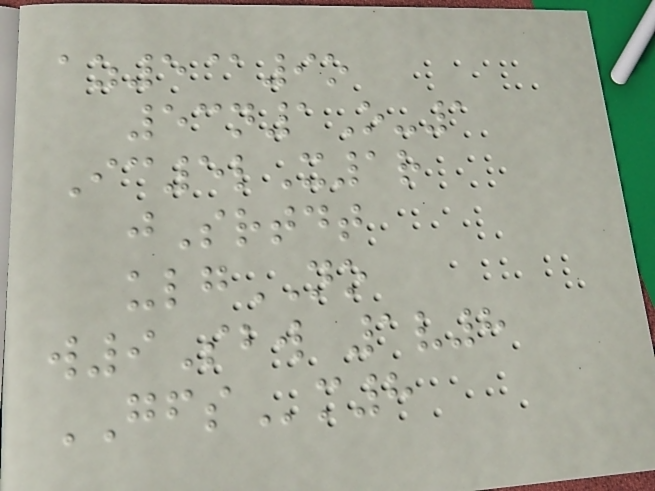az5@9o
53n1O-1
Ic5lX1r
jSrtdt
ulgNO
w9Sbw 1v8
GFSm8
